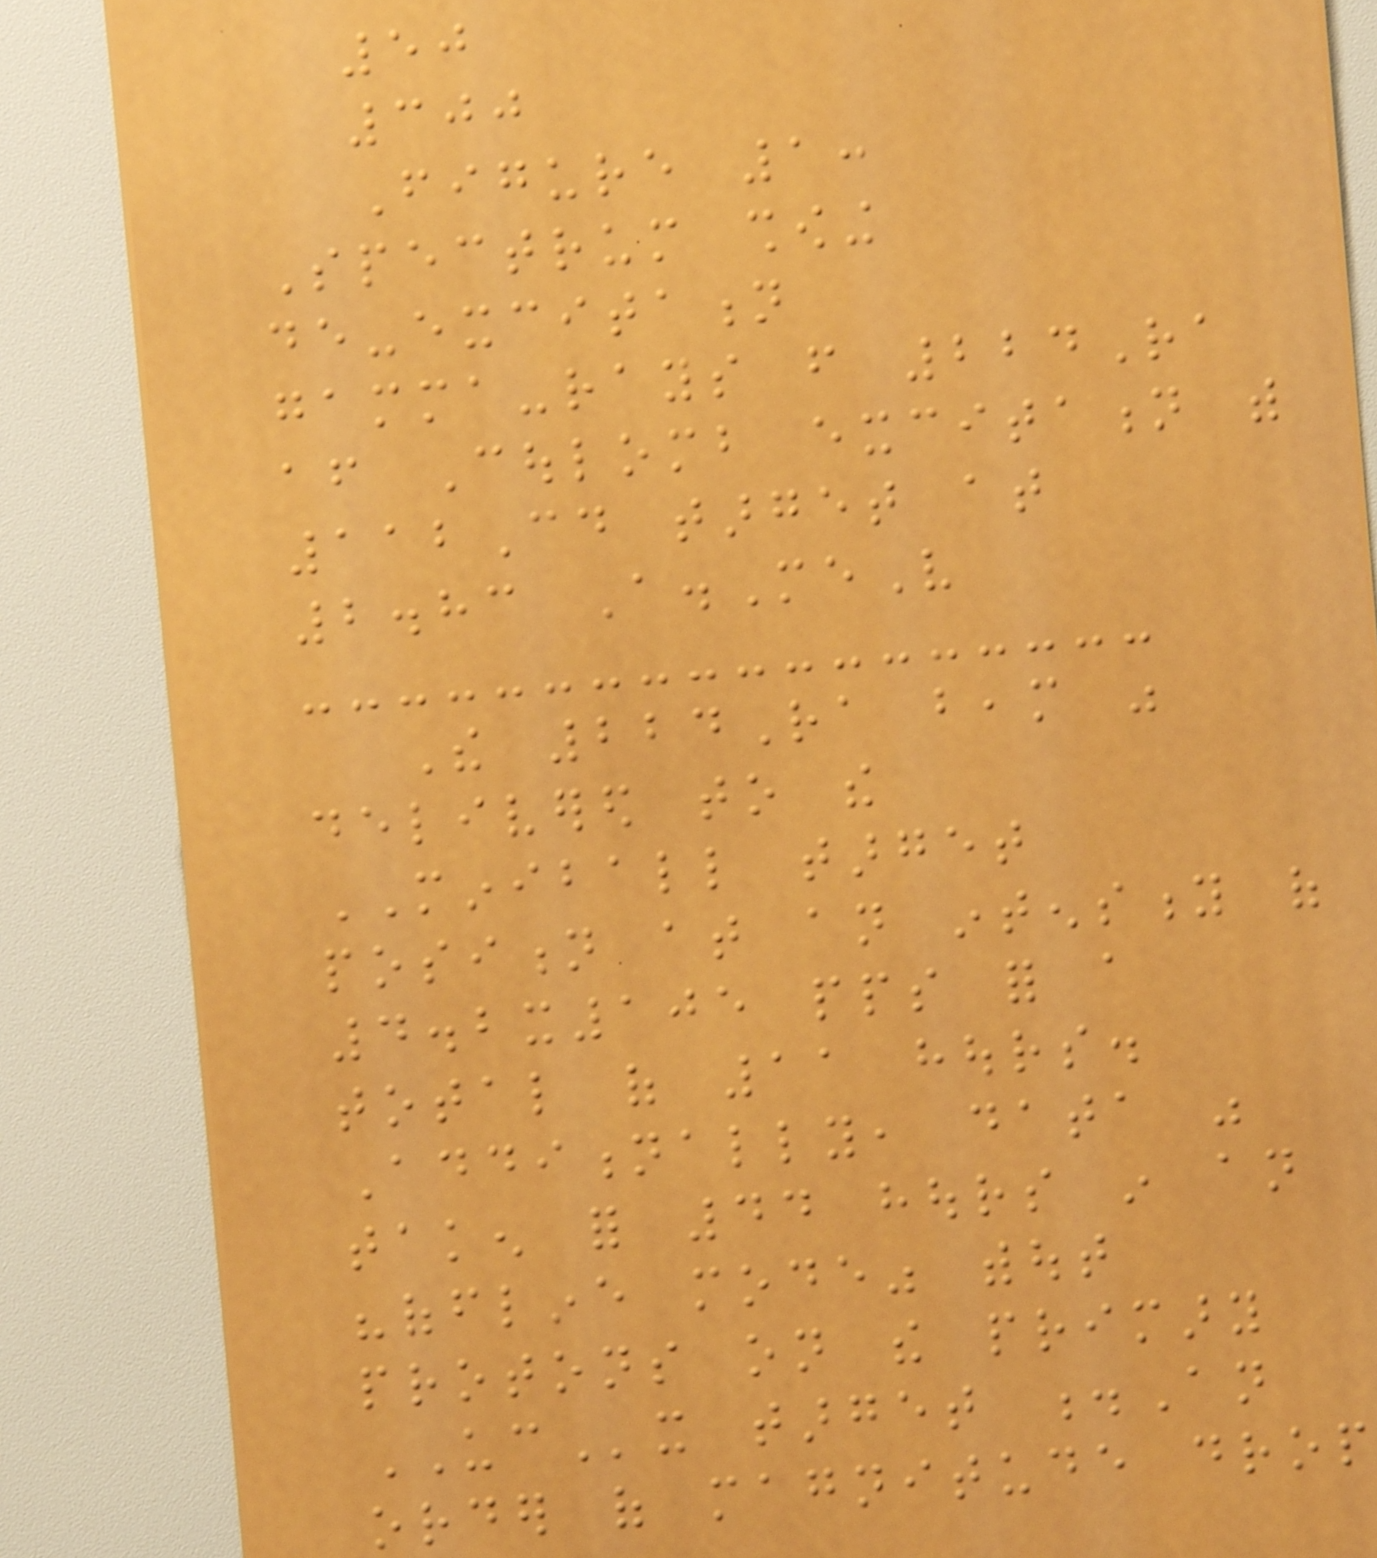50
300
Figure 1:
Spectrum showing
de-excitation
gamma-rays from 224Ra
after Coulomb excitation with
112Cd target at
2.83 A.MeV
The 224Ra beam was
delivered to the
MINIBALL target
position at an intensity of
4.2x105 pps for a
total of 11 hours.
Additionally, data was
taken for 44 hours in an
"offline mode" without
protons on the primary
UCx target .An
order of magnitude drop
